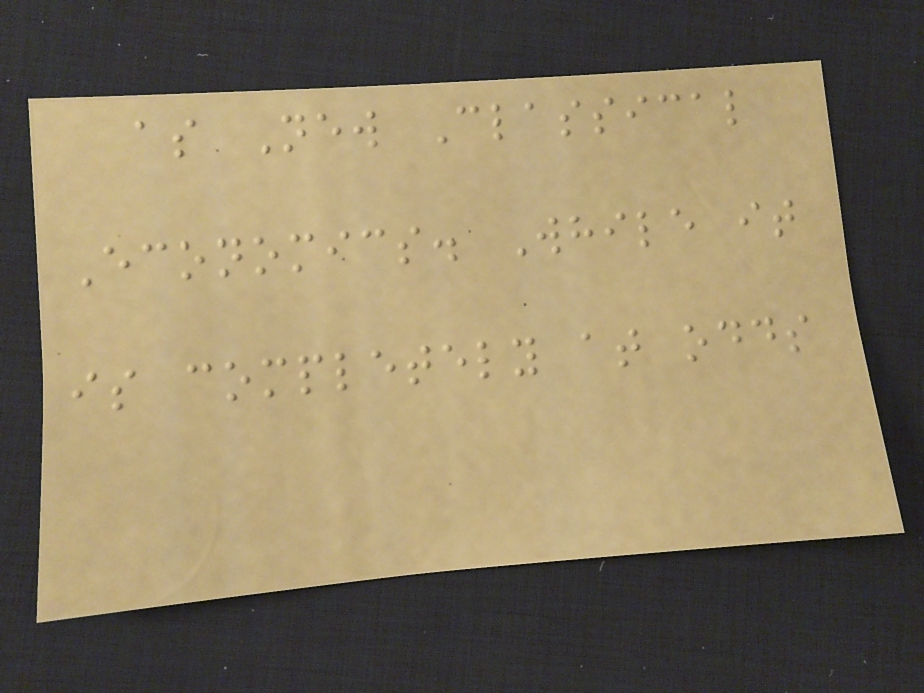as New Classical
Economics. While it
is completely at odds
